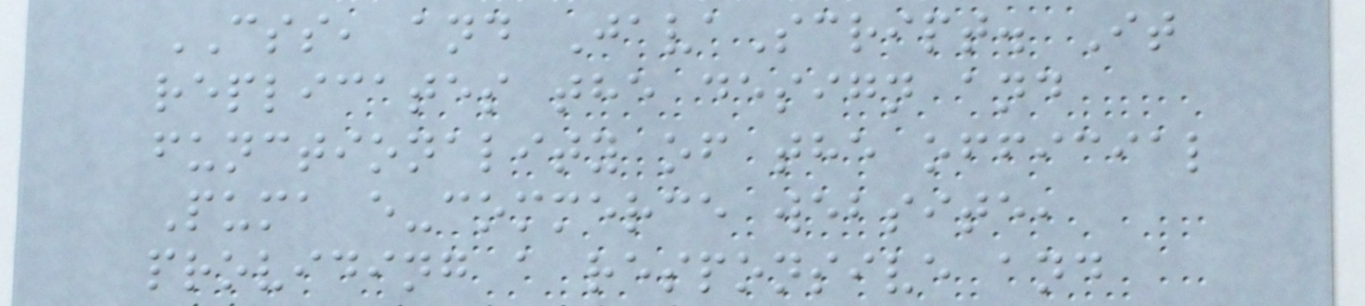CSS, and JavaScript. It
replicates the design and
functionality of the official
Puma e-commerce website,
providing a responsive and
